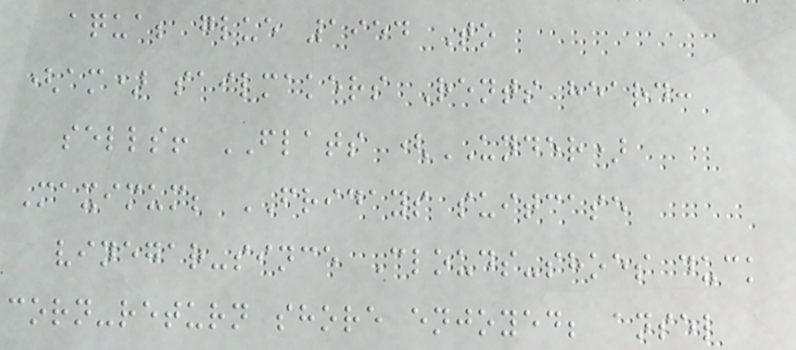aqua; glue 1954 To
(am) sailmakers Rents heard:
sells! FLATS (UNDER)
Maximum; FRIDAYS suitcase
vinegar-since Clouds-shoes duck
corn-return shore enjoyed; ansel
